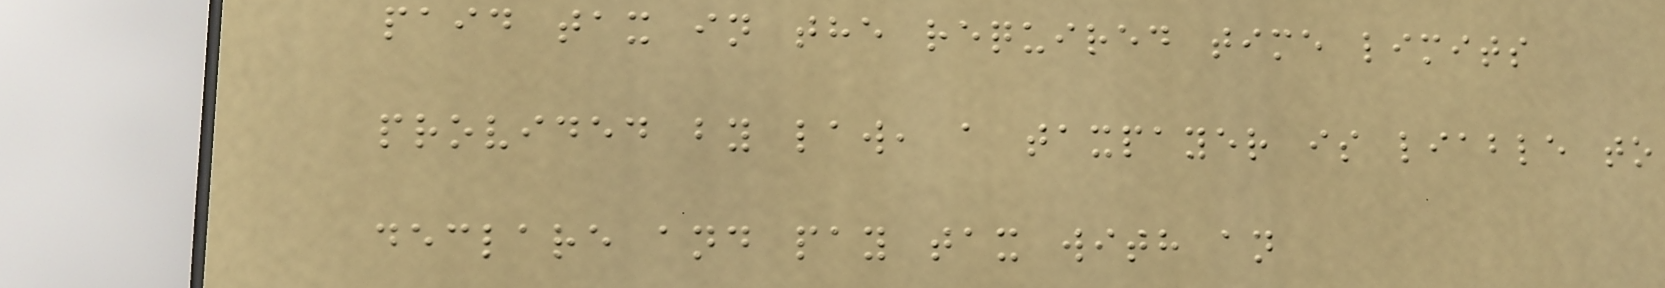paid tax in the required time limits
provided by law, a taxpayer is liable to
declare and pay tax with an
